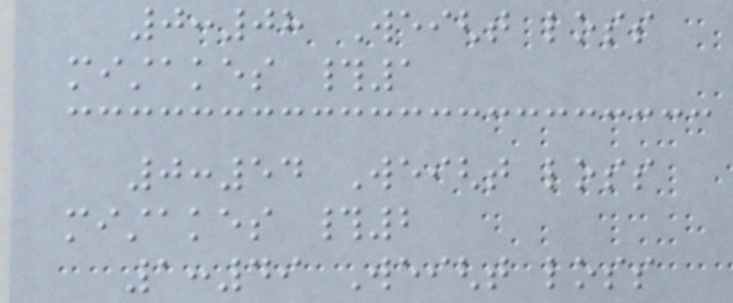0:08 Weight loss
mistakes #1
0:54 Weight loss
mistakes #2
1:49 Weight loss
